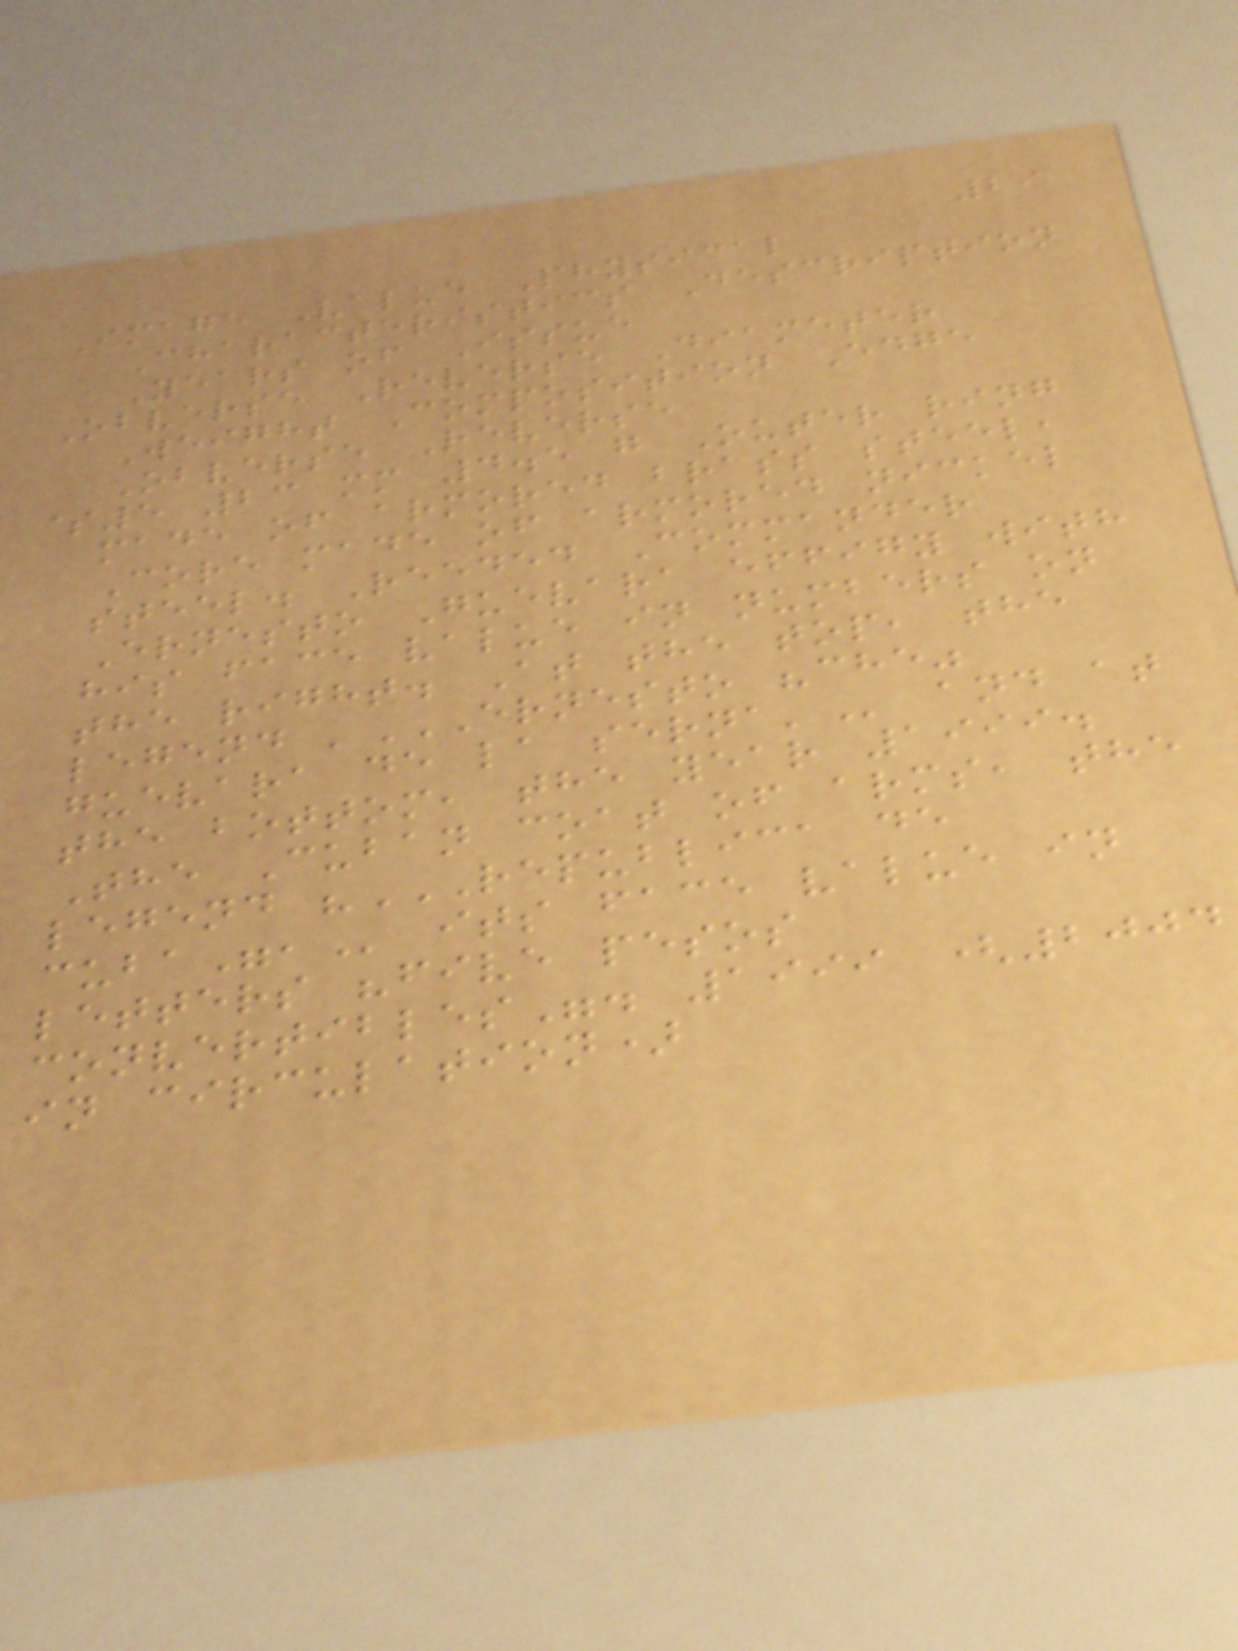29
Image Value Physical
Characteristics Description
Years of Issue
Obverse Reverse Diameter
Weight Composition Edge
Obverse Reverse
$5 23 mm 4.5 g Outer ring
made of armored brass steel,
Core made of armored nickel
steel. Reeded Commander
Ernesto Guevara effigy with
his face value in numbers on
the right. At the top, the
legend 'ERNESTO "CHE"
guevara de la
the bottom, the year 1999.
The Cuban coat of arms, the
legend "REPUBLICA DE
its face value in
letters "five pesos
convertibles". 1999 (2004
in circulation)
